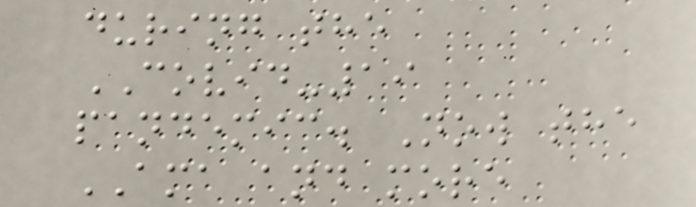during the
COVID-19
pandemic. Now the
AMA and more
